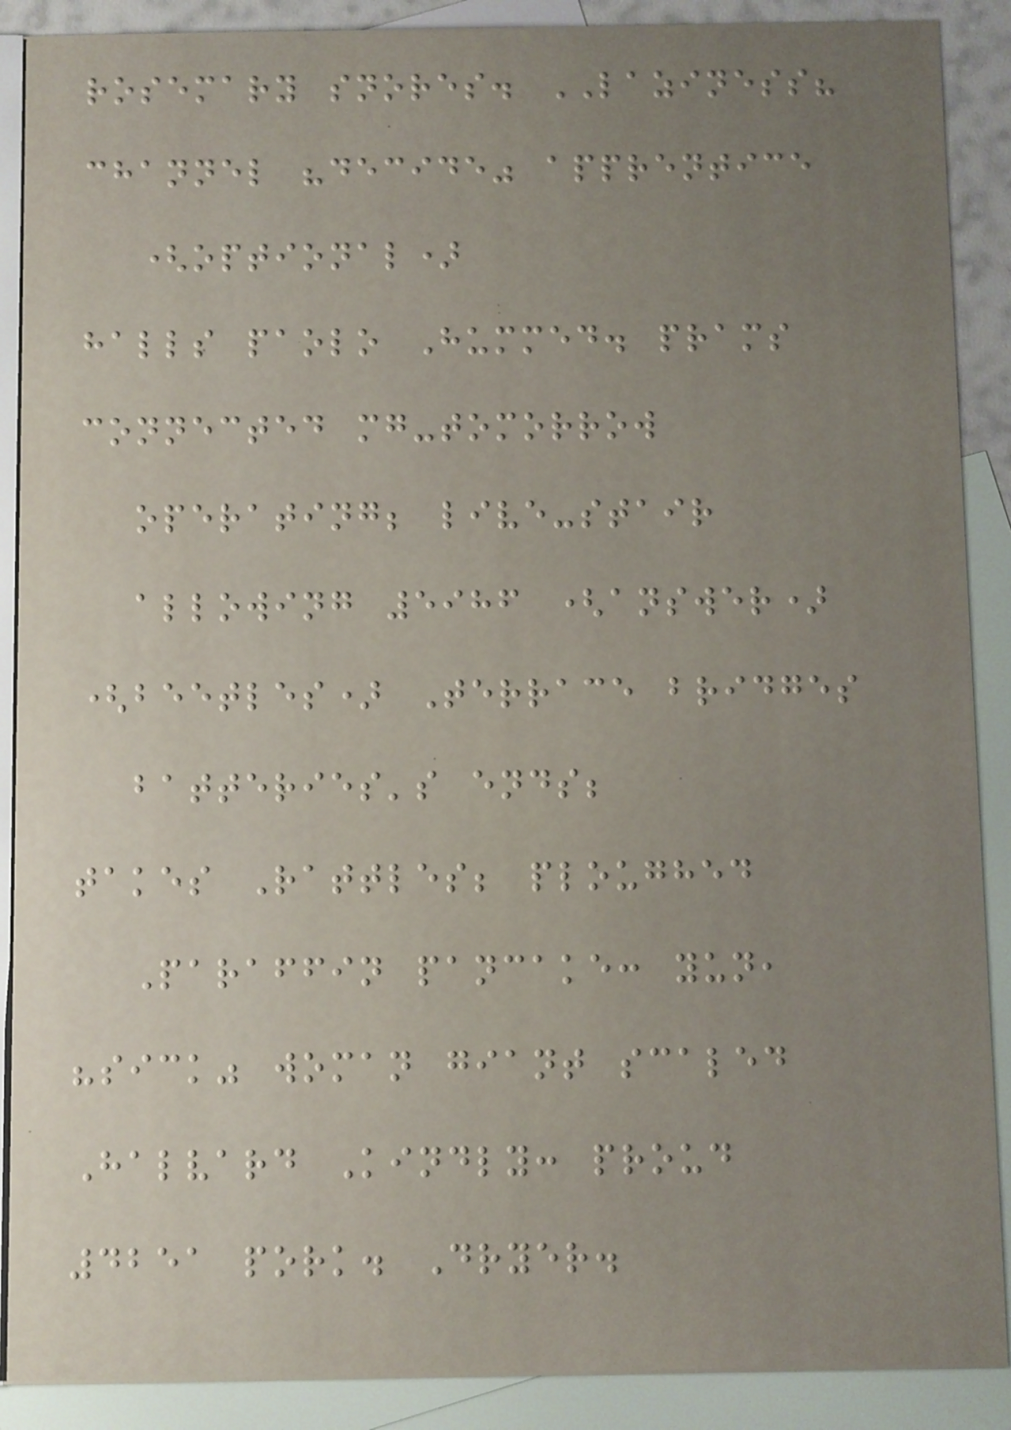rosemary snores. LAZINESS?
channel "decide" apprentice
(optional)
halls paolo Hummed. prams
connected mg-tomorrow
operating; live-stair
allowing 5986 (answer)
(beetles) Terrace bridges
batteries's ends;
takes Rattles; ploughed
Paraffin pancake: yun,
"sick" woman giant scaled
Halvard Kindly: proud
4251 pork. Dryer.
